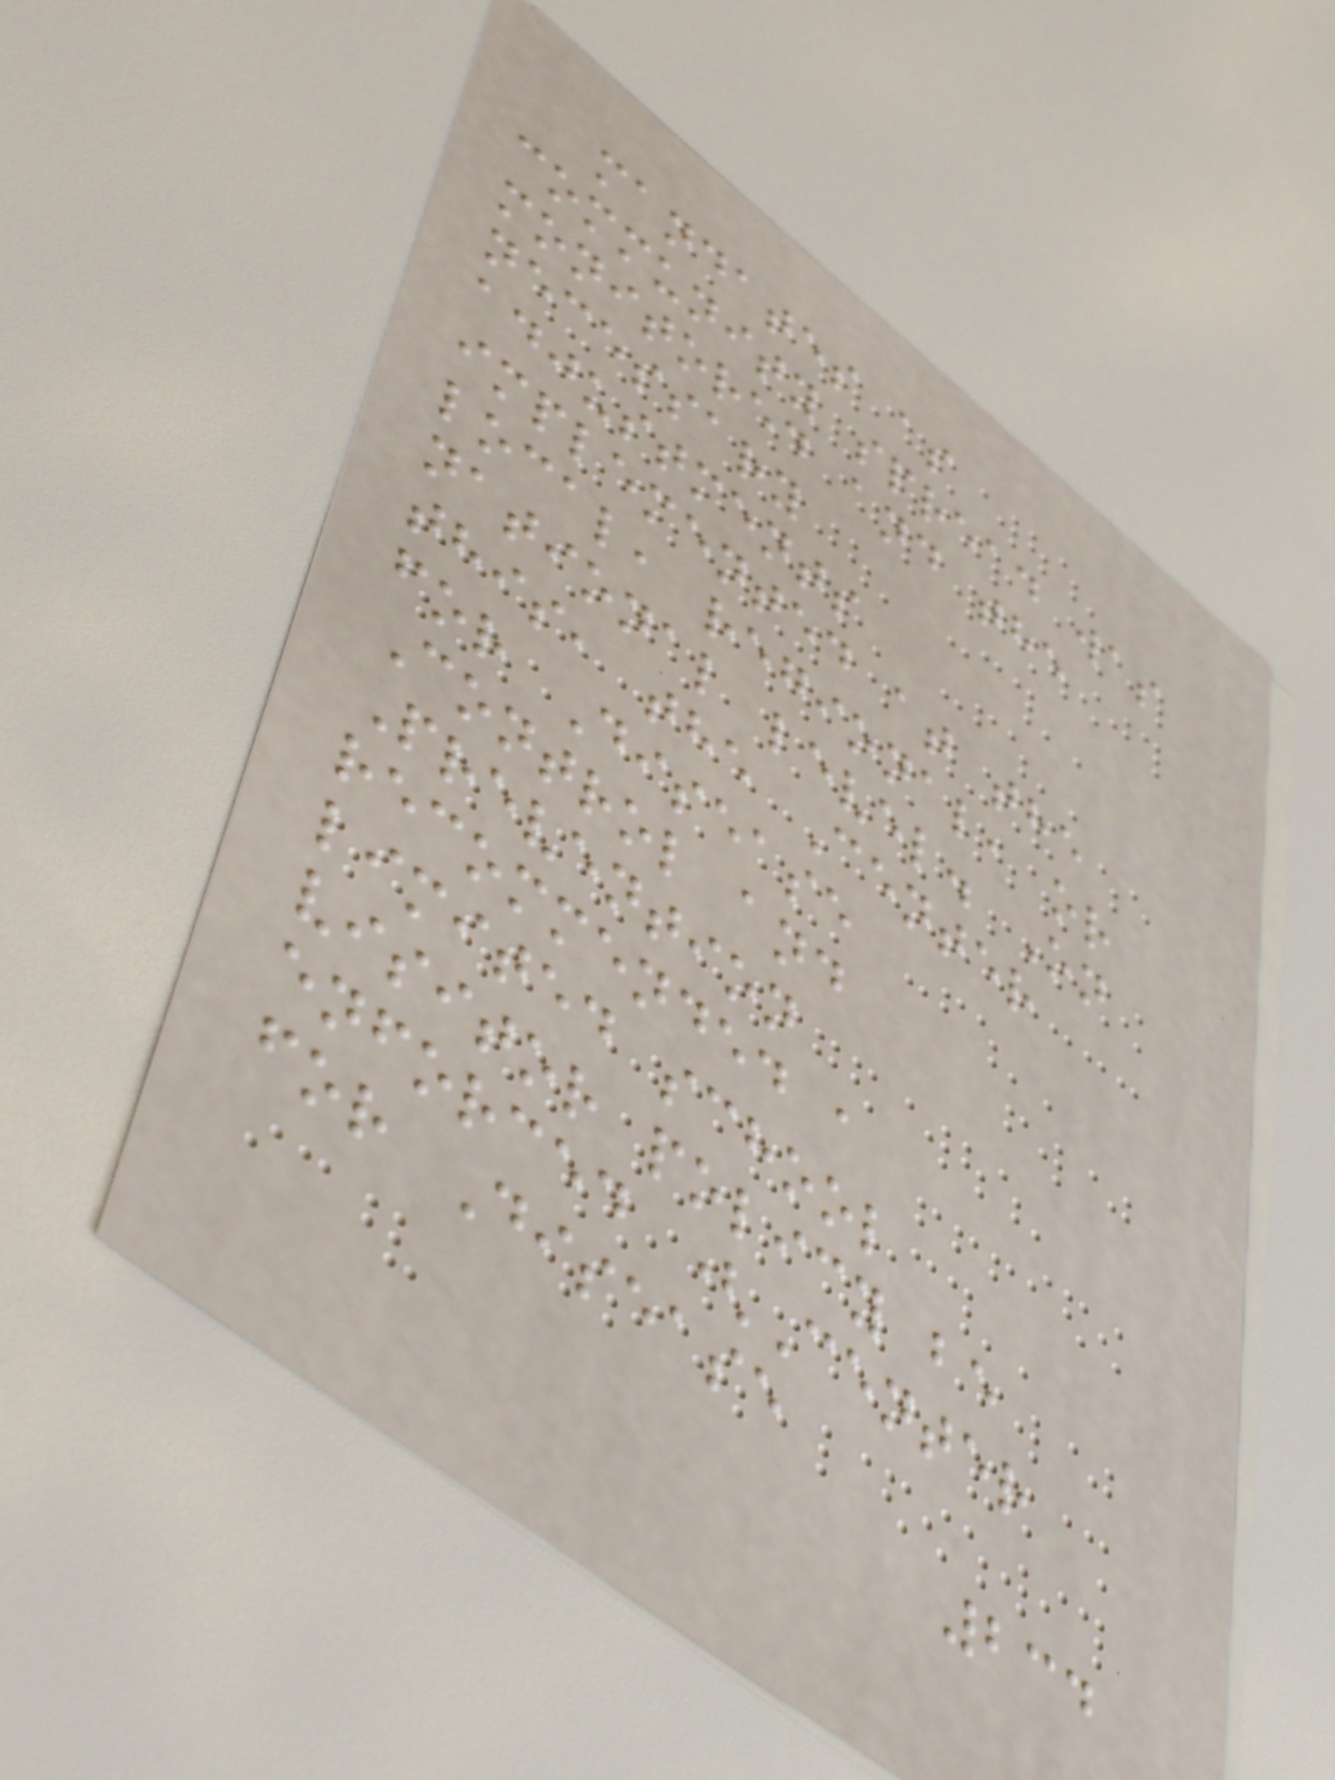mandates as
community spread was
monitored and the
necessary
adjustments
implemented at the
local, regional, or
national level. On
this, the Center
for Disease
Control and
Prevention
recommended a
limited school
visitor policy be
enforced (Center
for Disease
234
